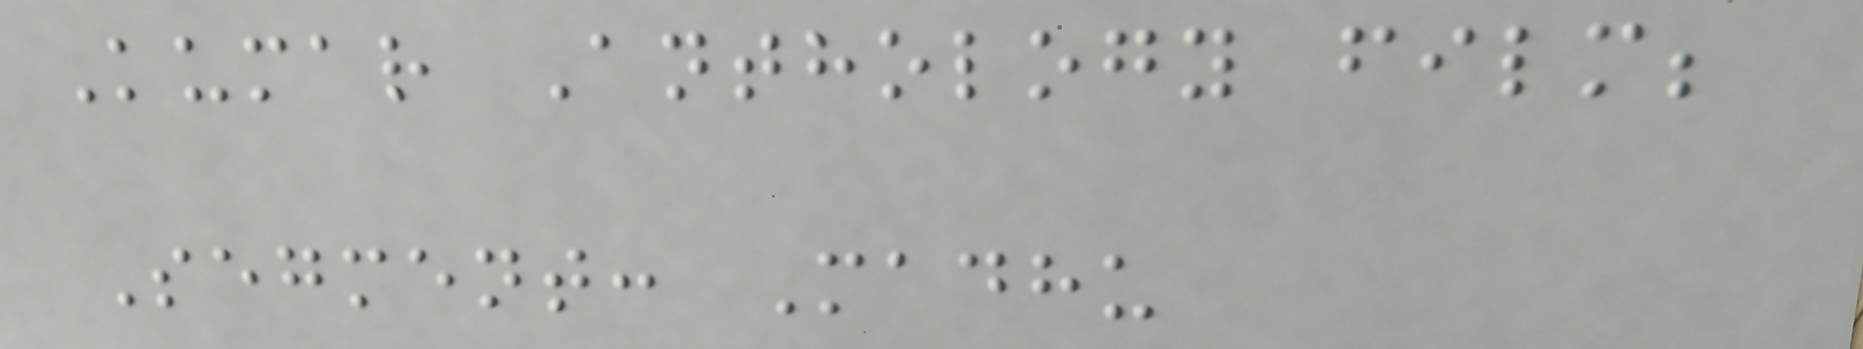Kumar Anthology film;
Segment: Madhu
